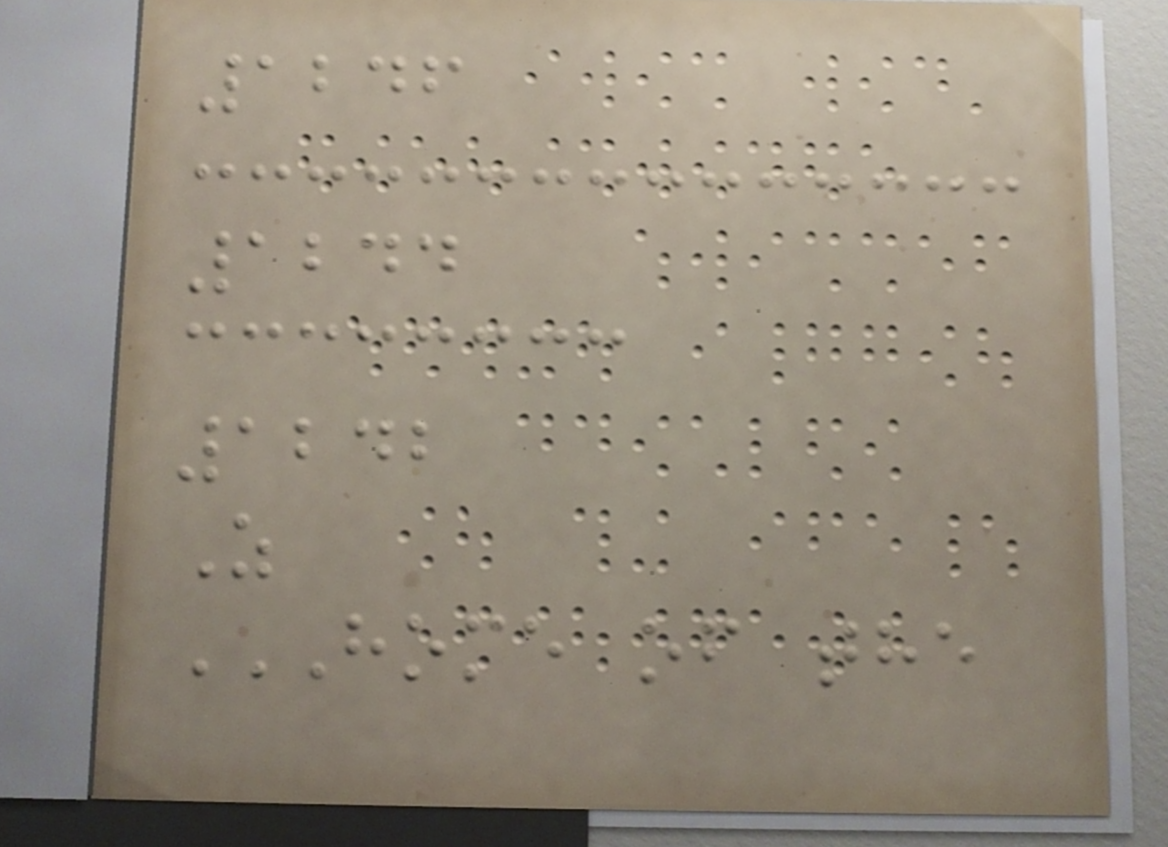1246
1244
1242
Z
HOME OF THE
